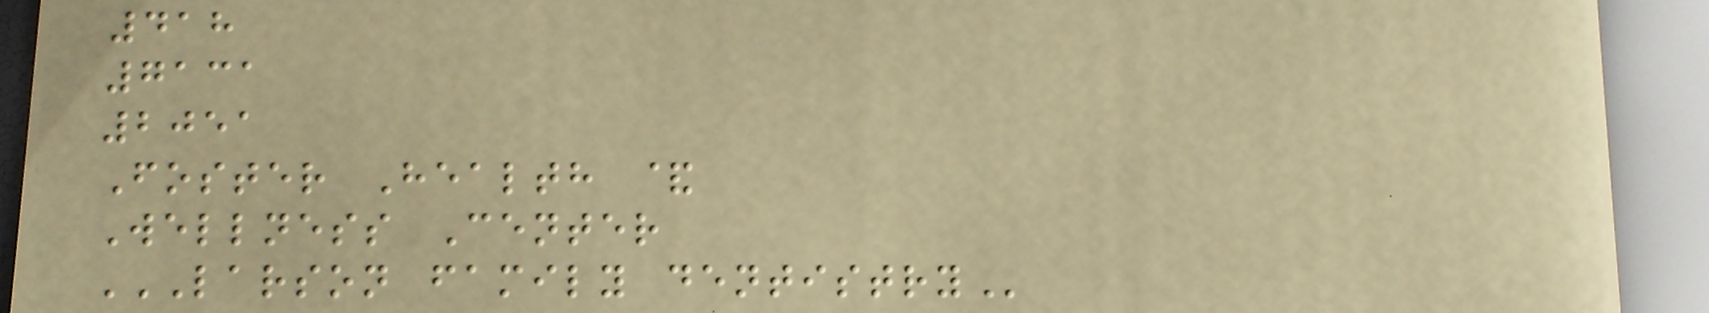418
7131
2051
Foster Health &
Wellness Center
LARSON FAMILY DENTISTRY
